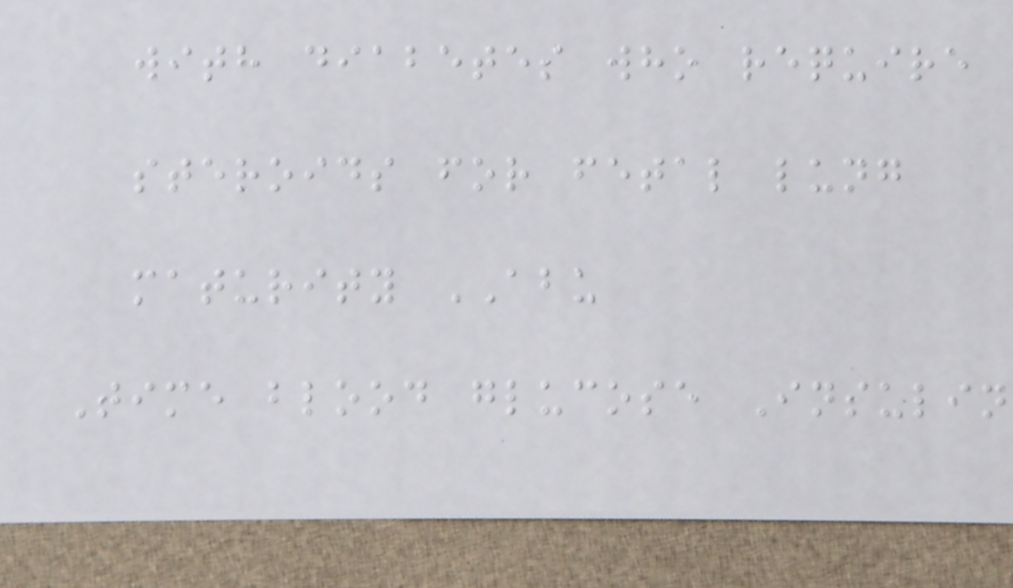with diabetes who require
steroids for fetal lung
maturity ABU
Time blood glucose Insulin
